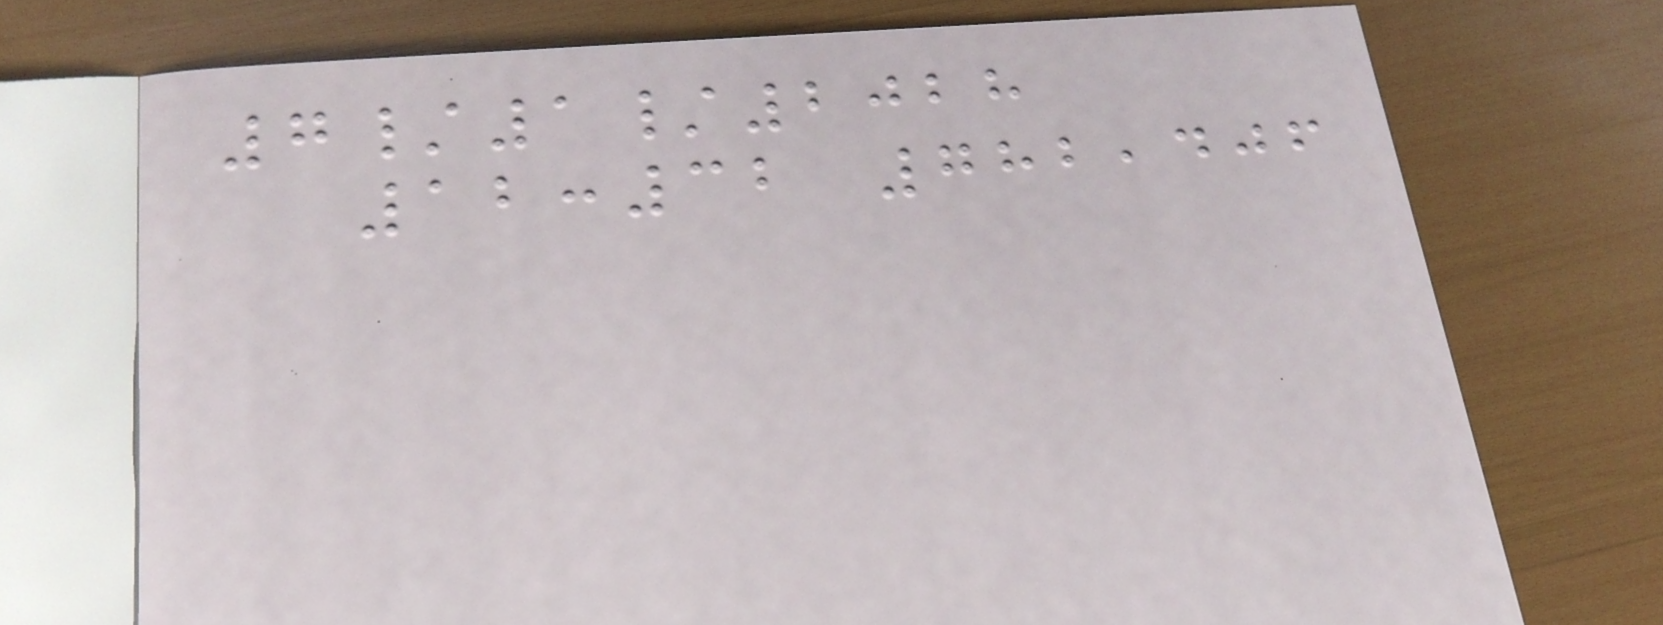7/1/2028
12:32 782,406
